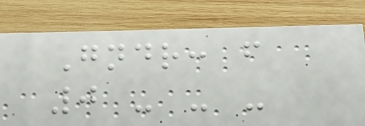Gndr: f
0 - - -
